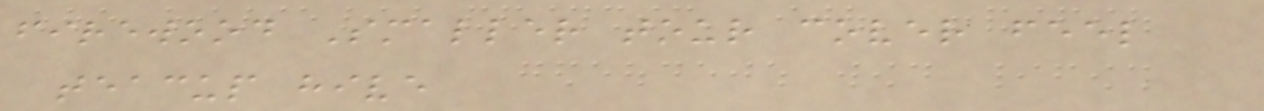firewood Smaller tour cover feel
teacup hive
